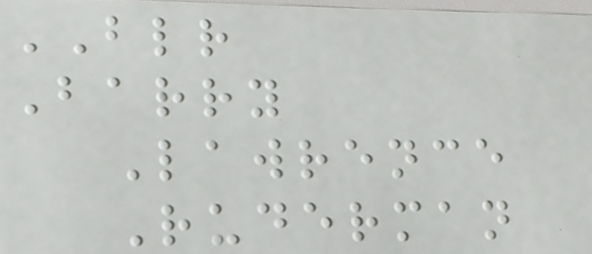BLR
Barry
Lawrence
Ruderman
